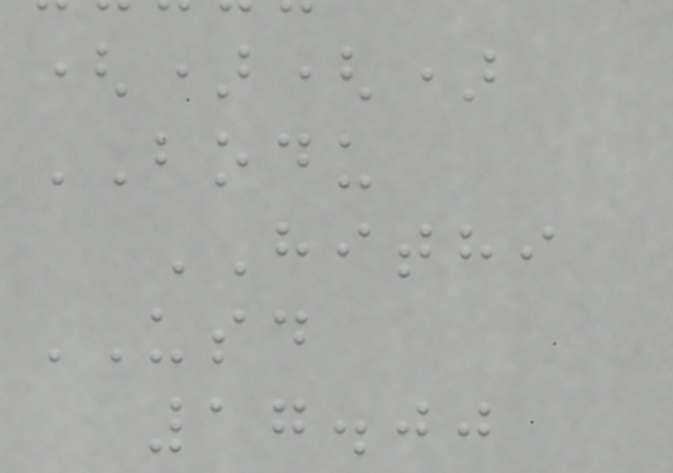()()
BODU
HITHI
USD
17.00
